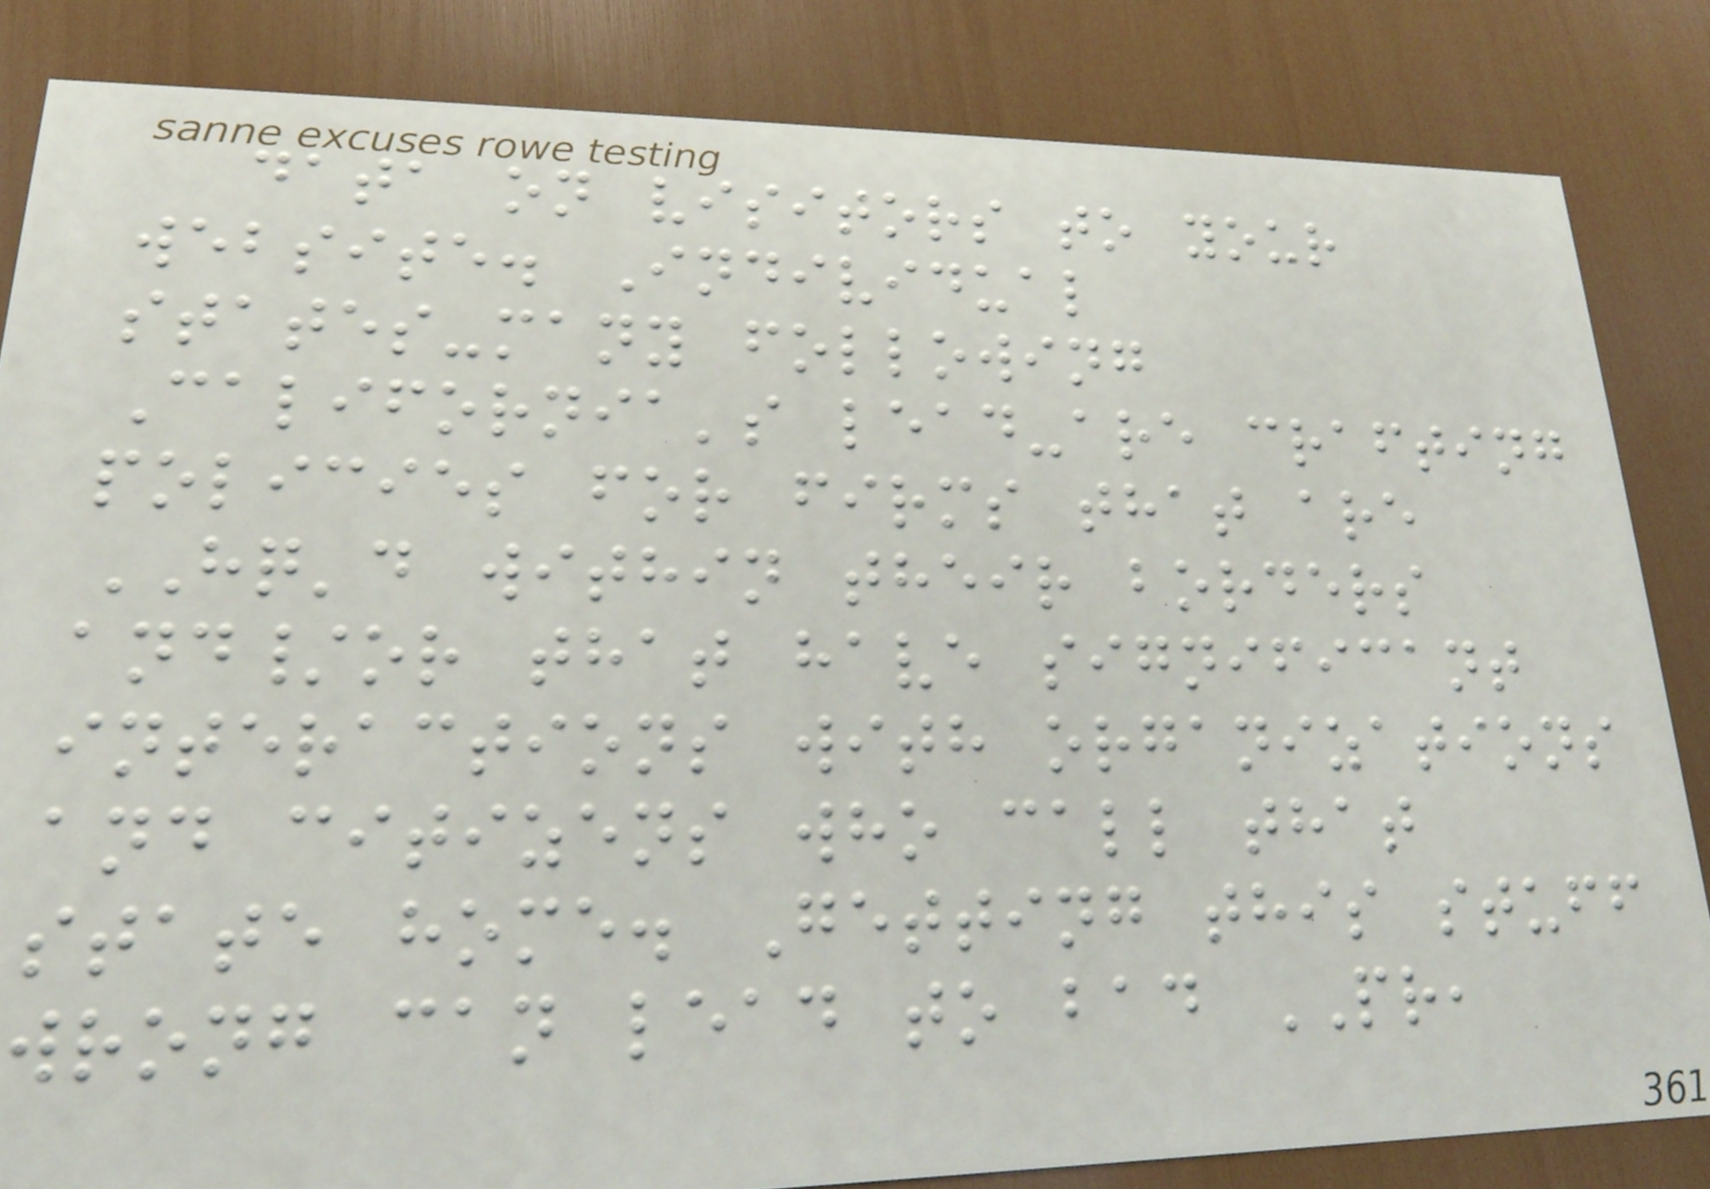data on visitors to your
website. Individual
states-many following
California's lead-are crafting
policies for firms that are
HQ'd within their borders
and/or that have significant
interactions with organizations
and citizens who call that
state home. Getting this stuff
wrong can lead to bad PR,
